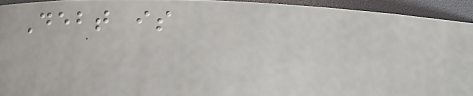Debt is
